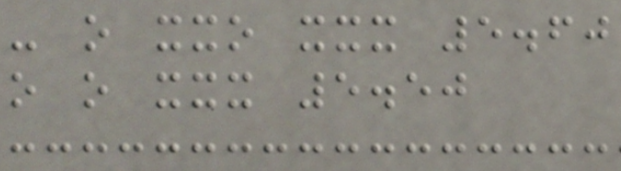- o xxo xxx 5.60
o o xxx 5.50
